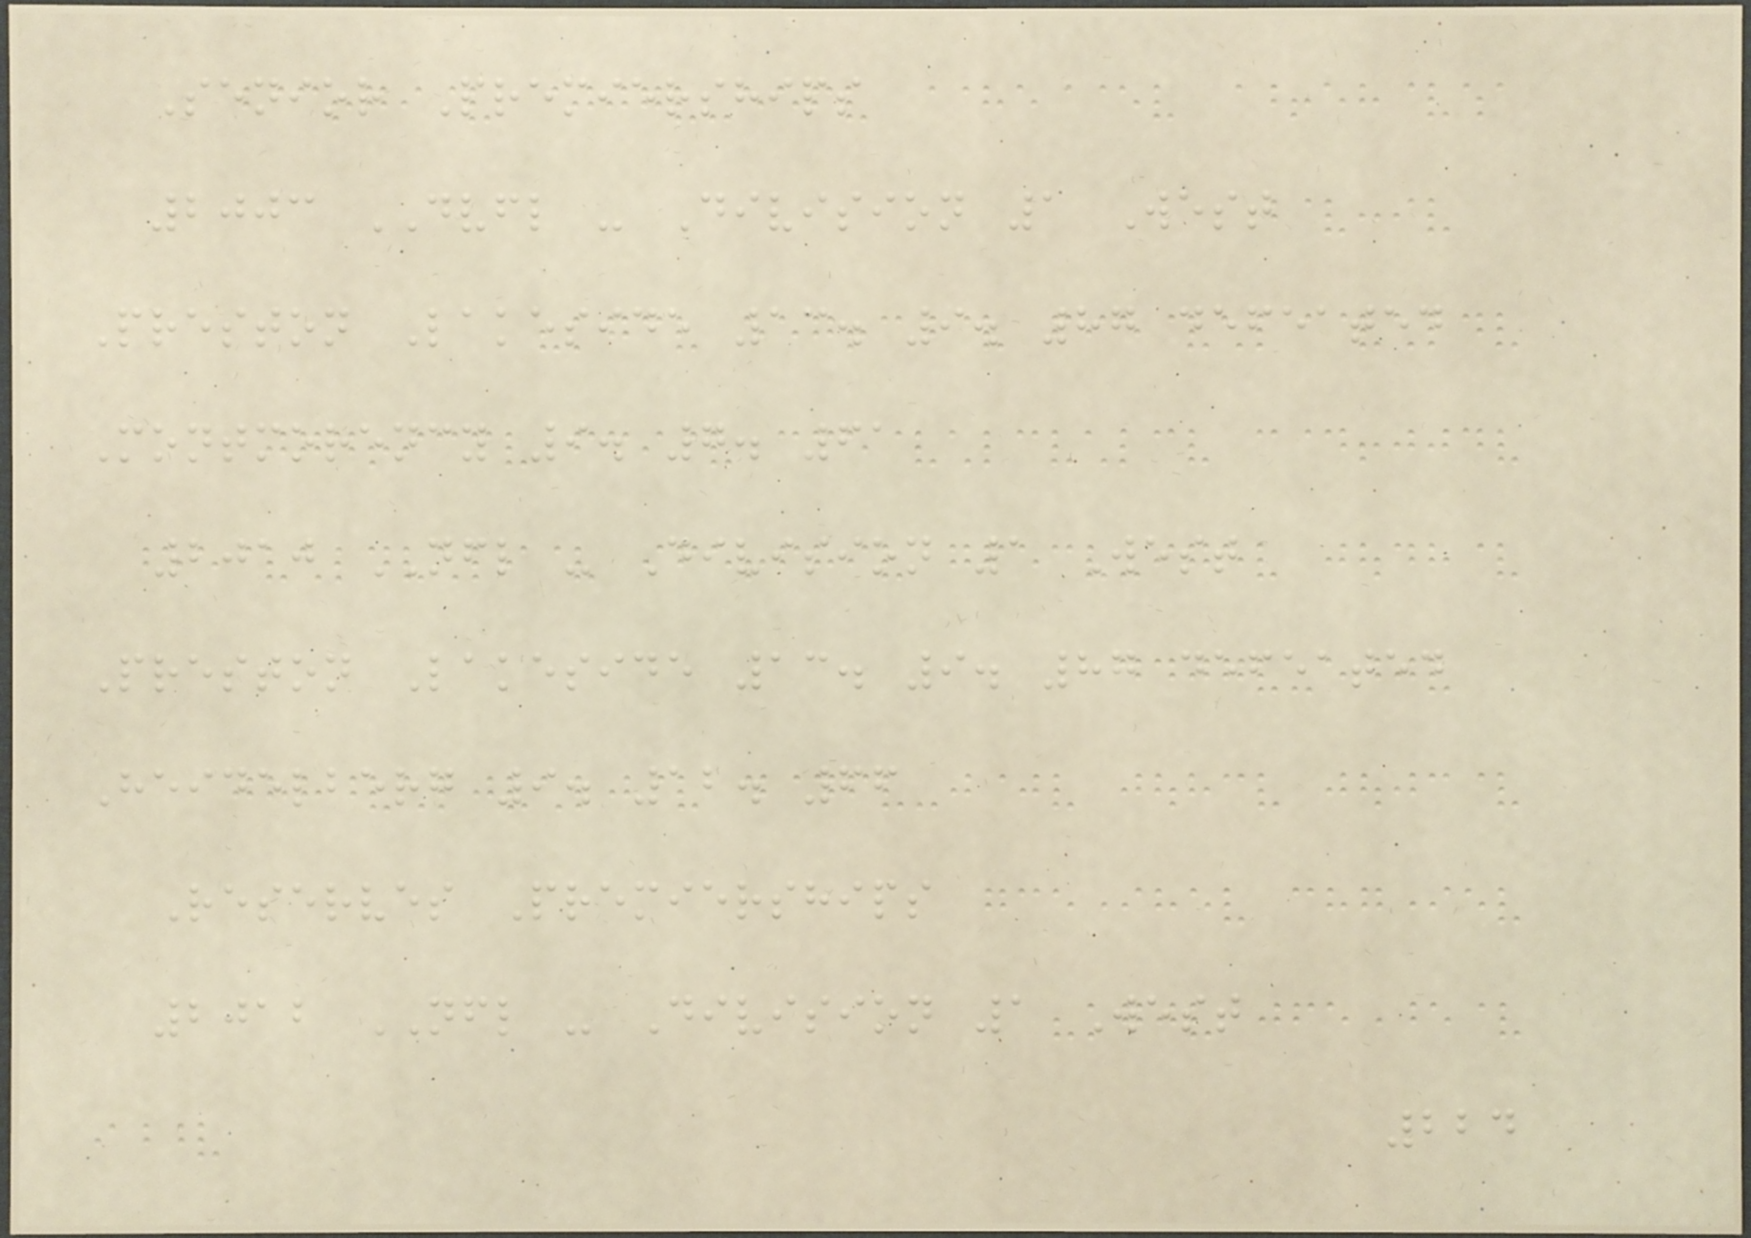Senior Premierships
2003 DVFL - Division 1 West
Preston Lakeside 13. 9. 87 defeated
Montmorency 9. 7. 61
2010 NFL - Division 1 West
Preston Lakeside 13. 9. 87 defeated
Heidelberg 9. 12. 66
Reserves Premierships
2012 NFL - Division 1 West
224
